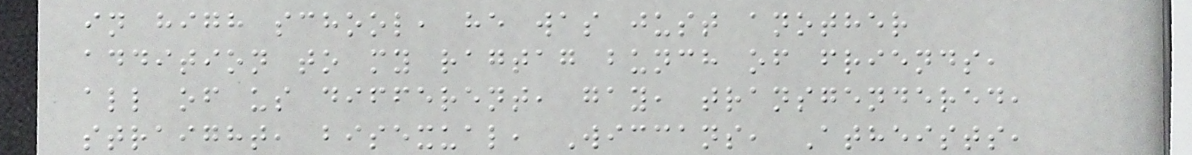in high school, he was just another
addition to my ragtag bunch of friends,
all of us different, gay, transgendered,
straight, bisexual, Wiccans, Atheists,
